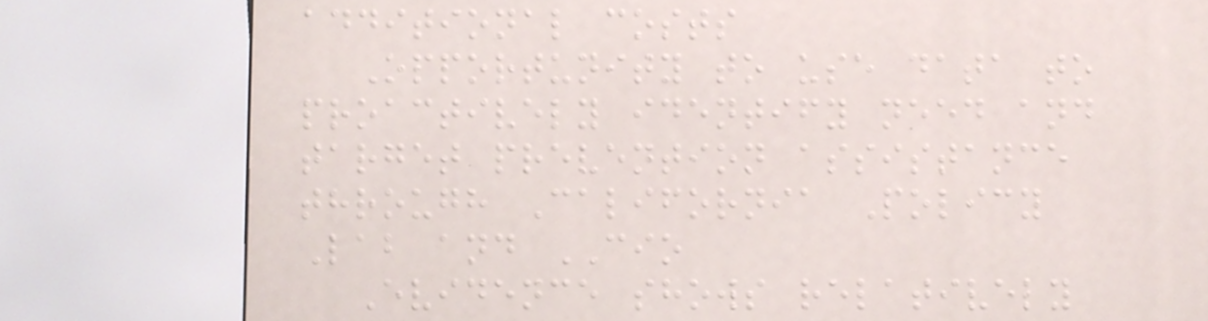additional costs
Opportunity to use data to
proactively identify need and
target prevention assistance
through California Policy
Lab and CIO
Evidence shows relatively
